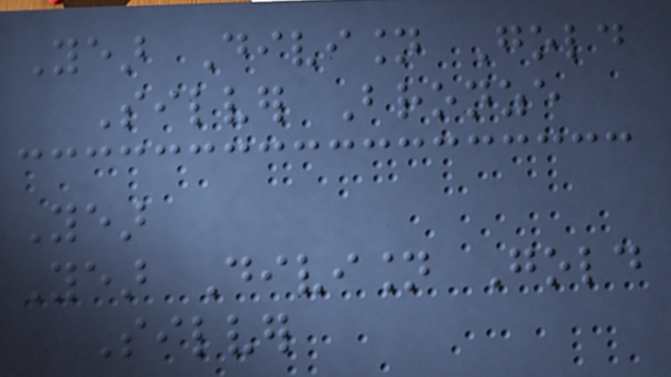Year Division Gold
Silver Bronze
Year
Year Division Gold
Silver
